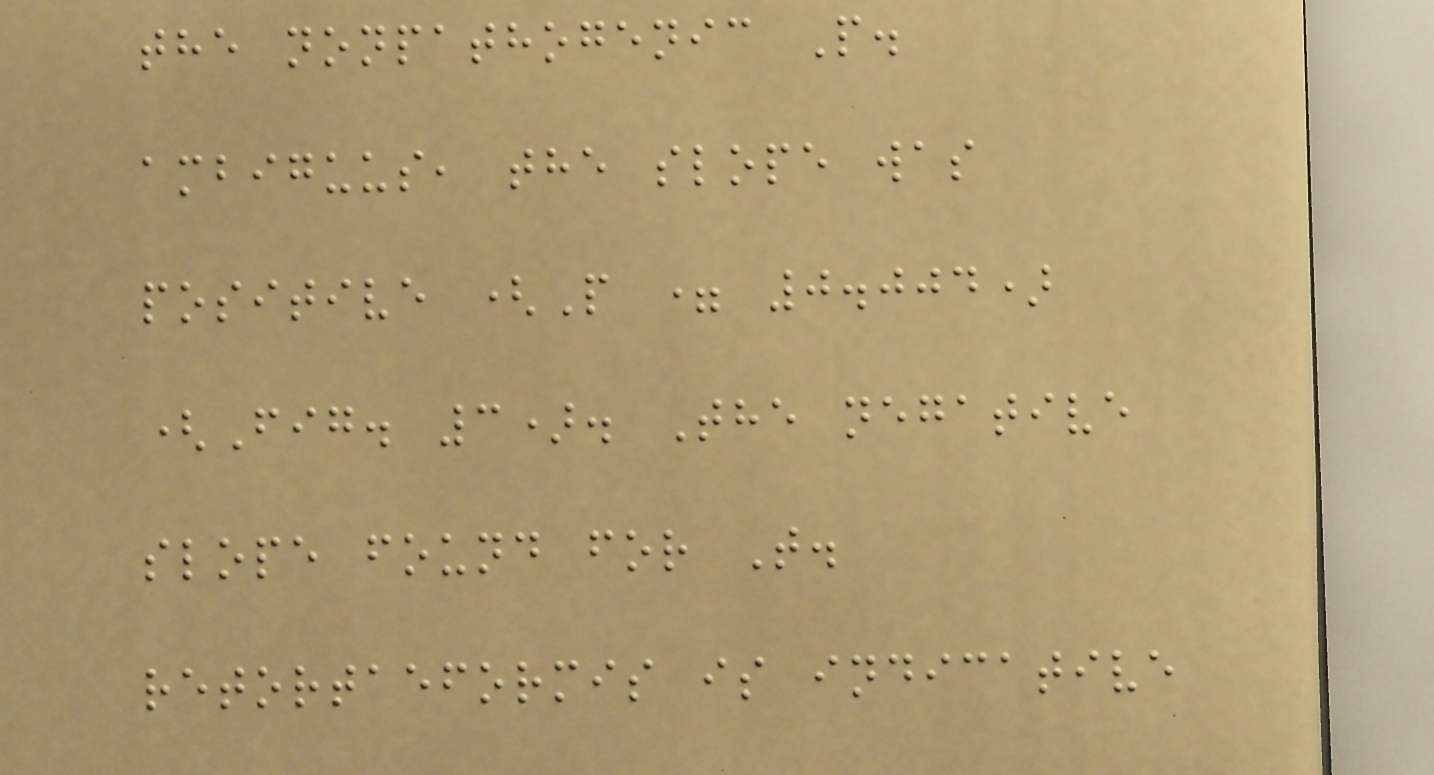the nonpathogenic P.
ambiguus, the slope was
positive (P = 0.004)
(Fig. 3). The negative
slope found for T.
retortaeformis is indicative
